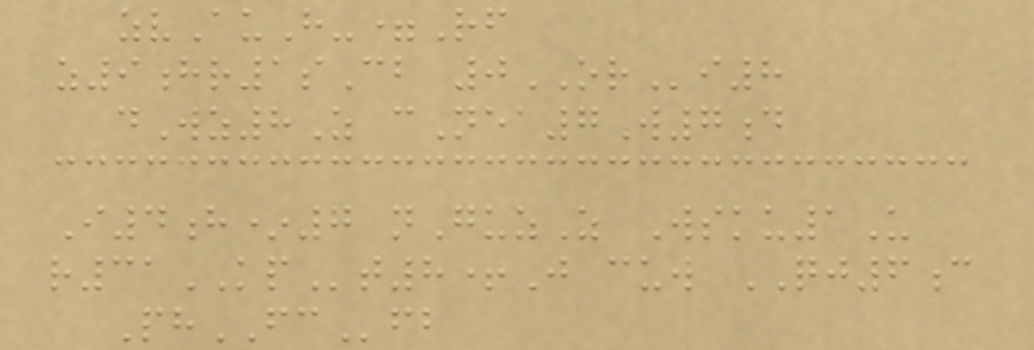zvAuH-=Rf
z9hr1sCb 0ORi8
dWz8Z cNea7W7d
I4h*7 nGuzZ Wsku1U
r31KPt8+J cuw QJ6c
PhFCfb
